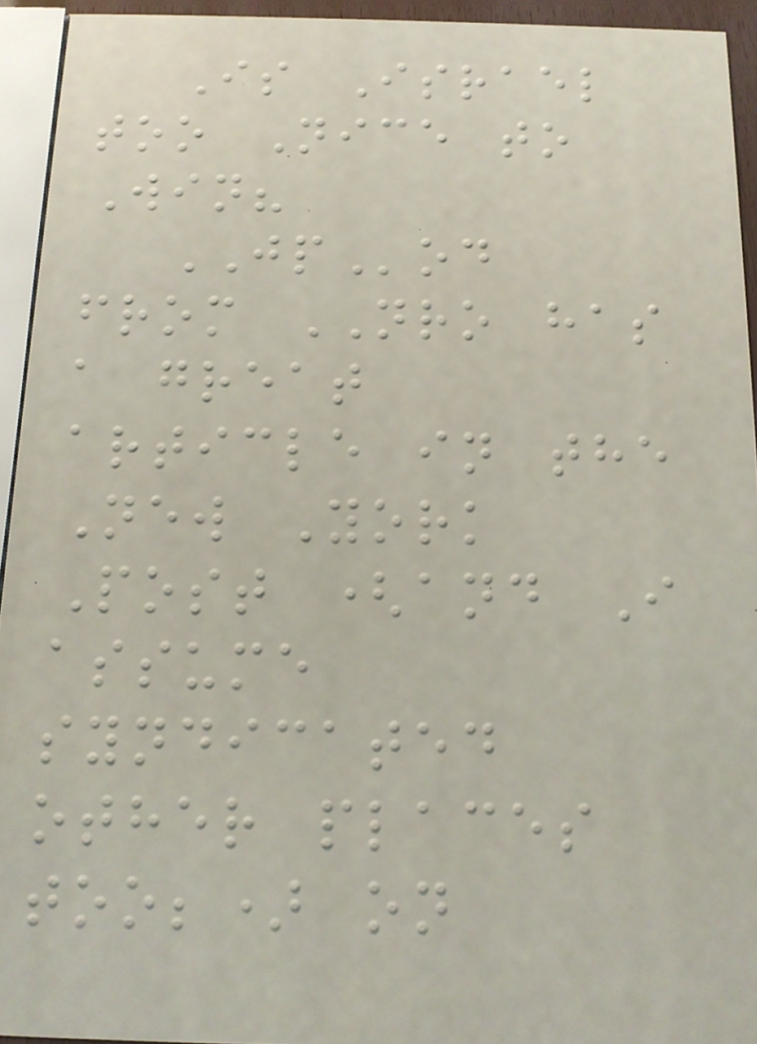Is Israel
too Nice to
Win?
JPod
from NRO has
a great
article in the
New York
Post (and I
assume
syndicated
other places
too;) on
